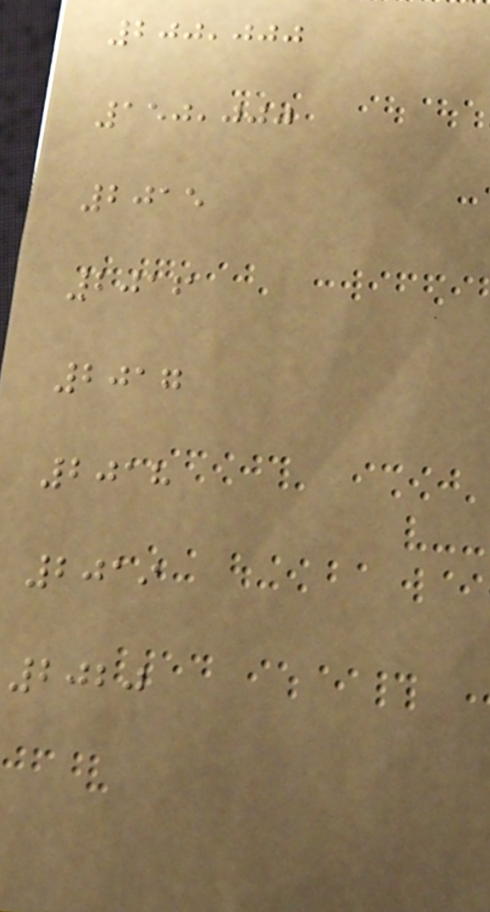200,000
150,000
2015
2016
2017
2018
2019
2020
